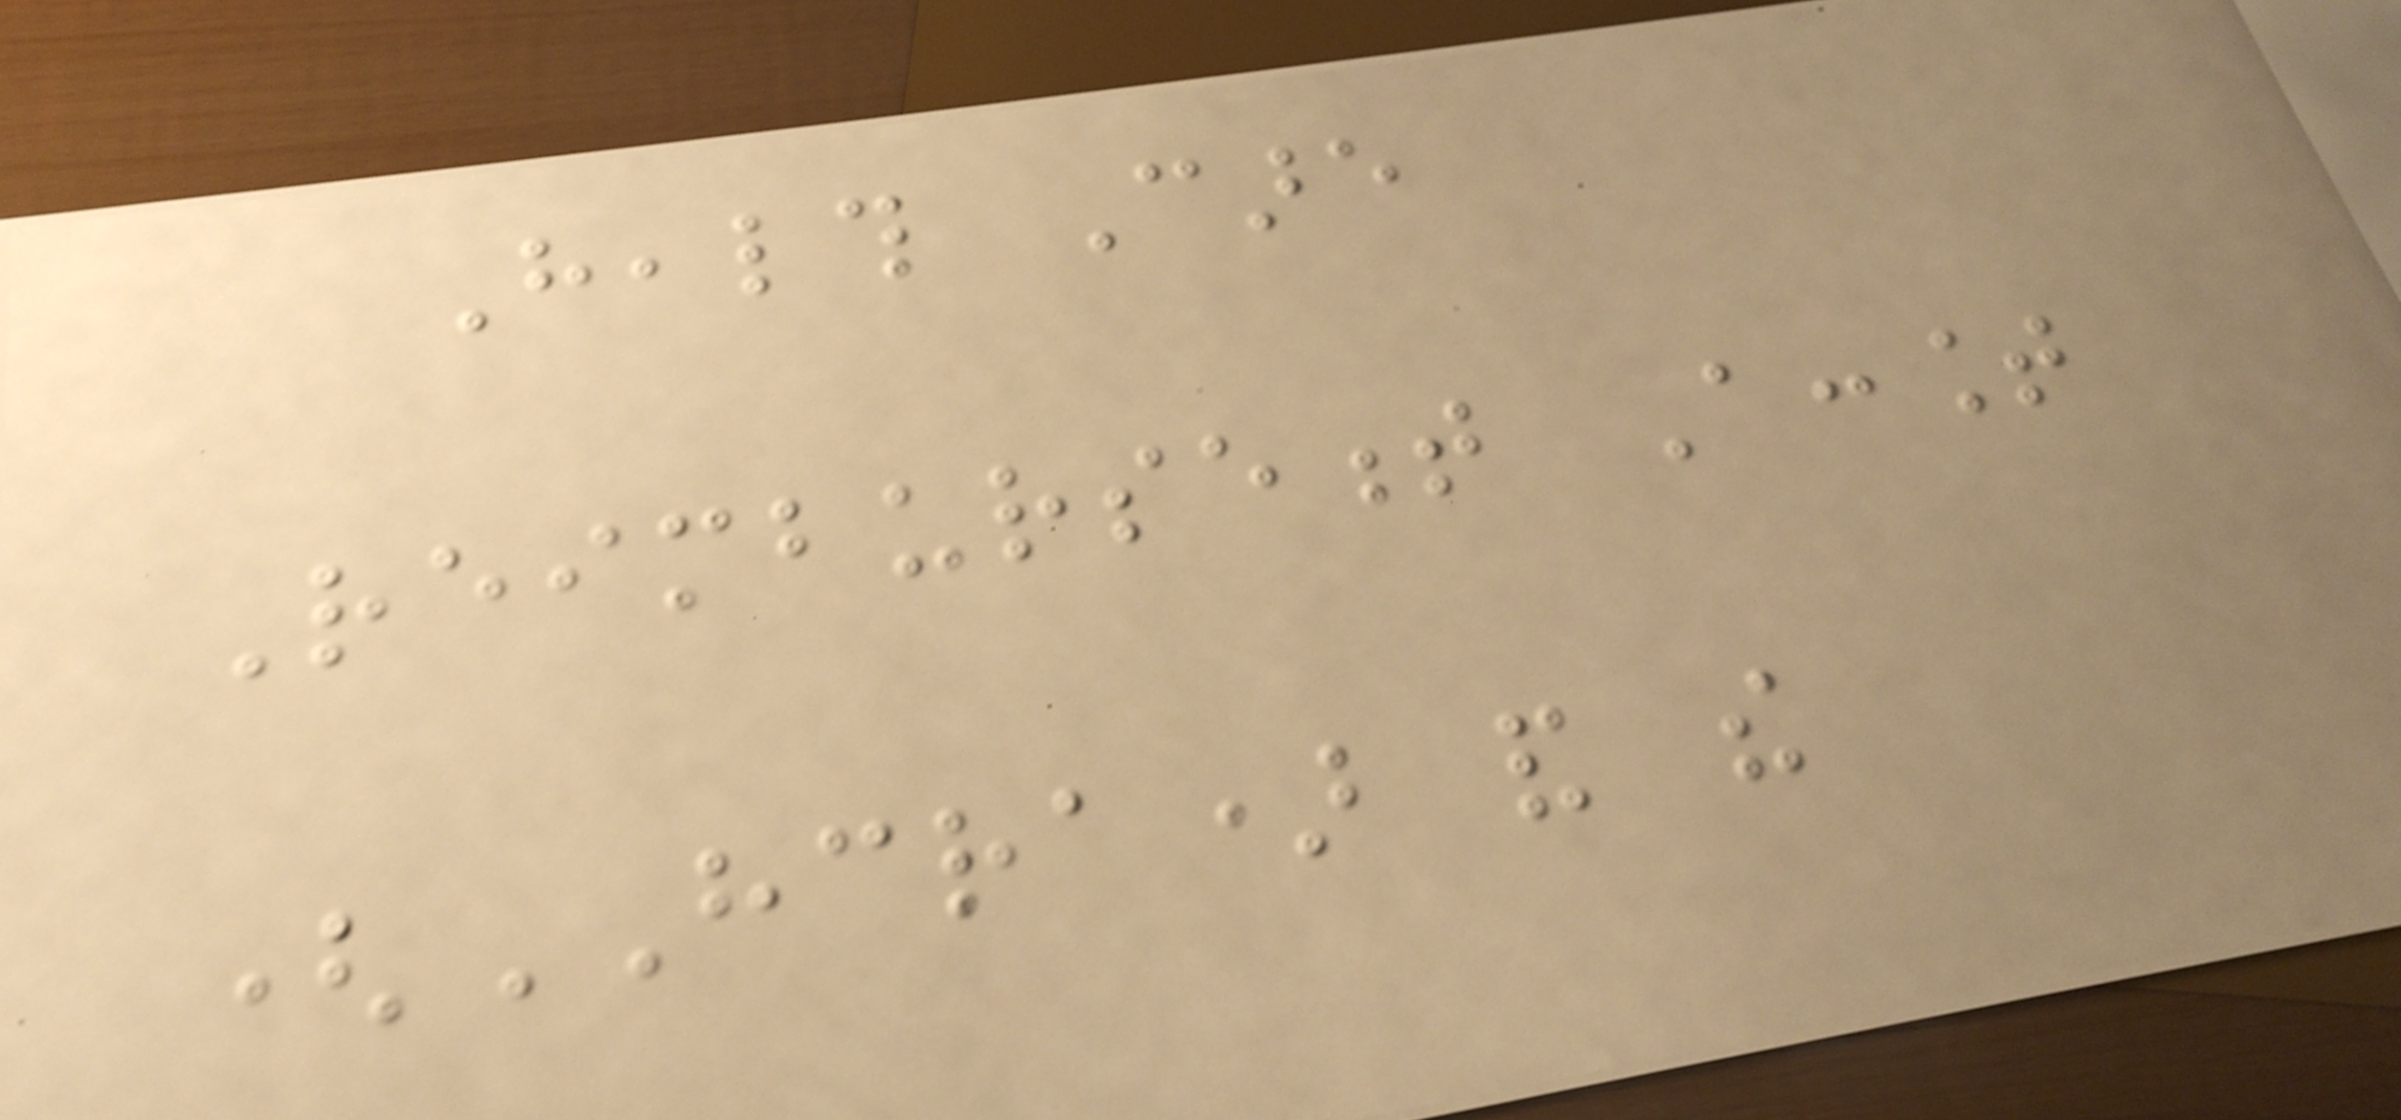Health Care
Reimbursement Account
(HCRA) and the
